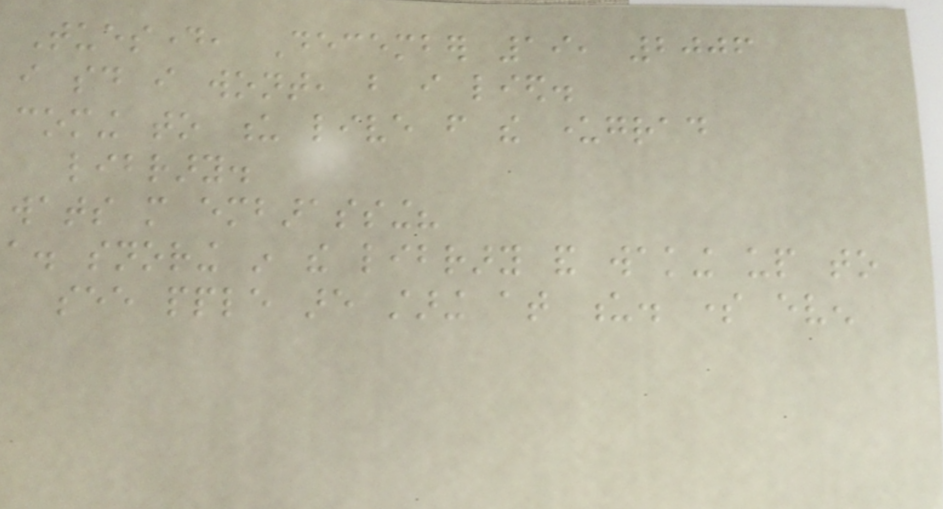Tuesday, December 19, 2006
i said i wont, but i lied.
coming to u live from the undergrad
library.
wats more embarassing?
a. snoring in the library and waking up to
see pple are staring at u. some even
